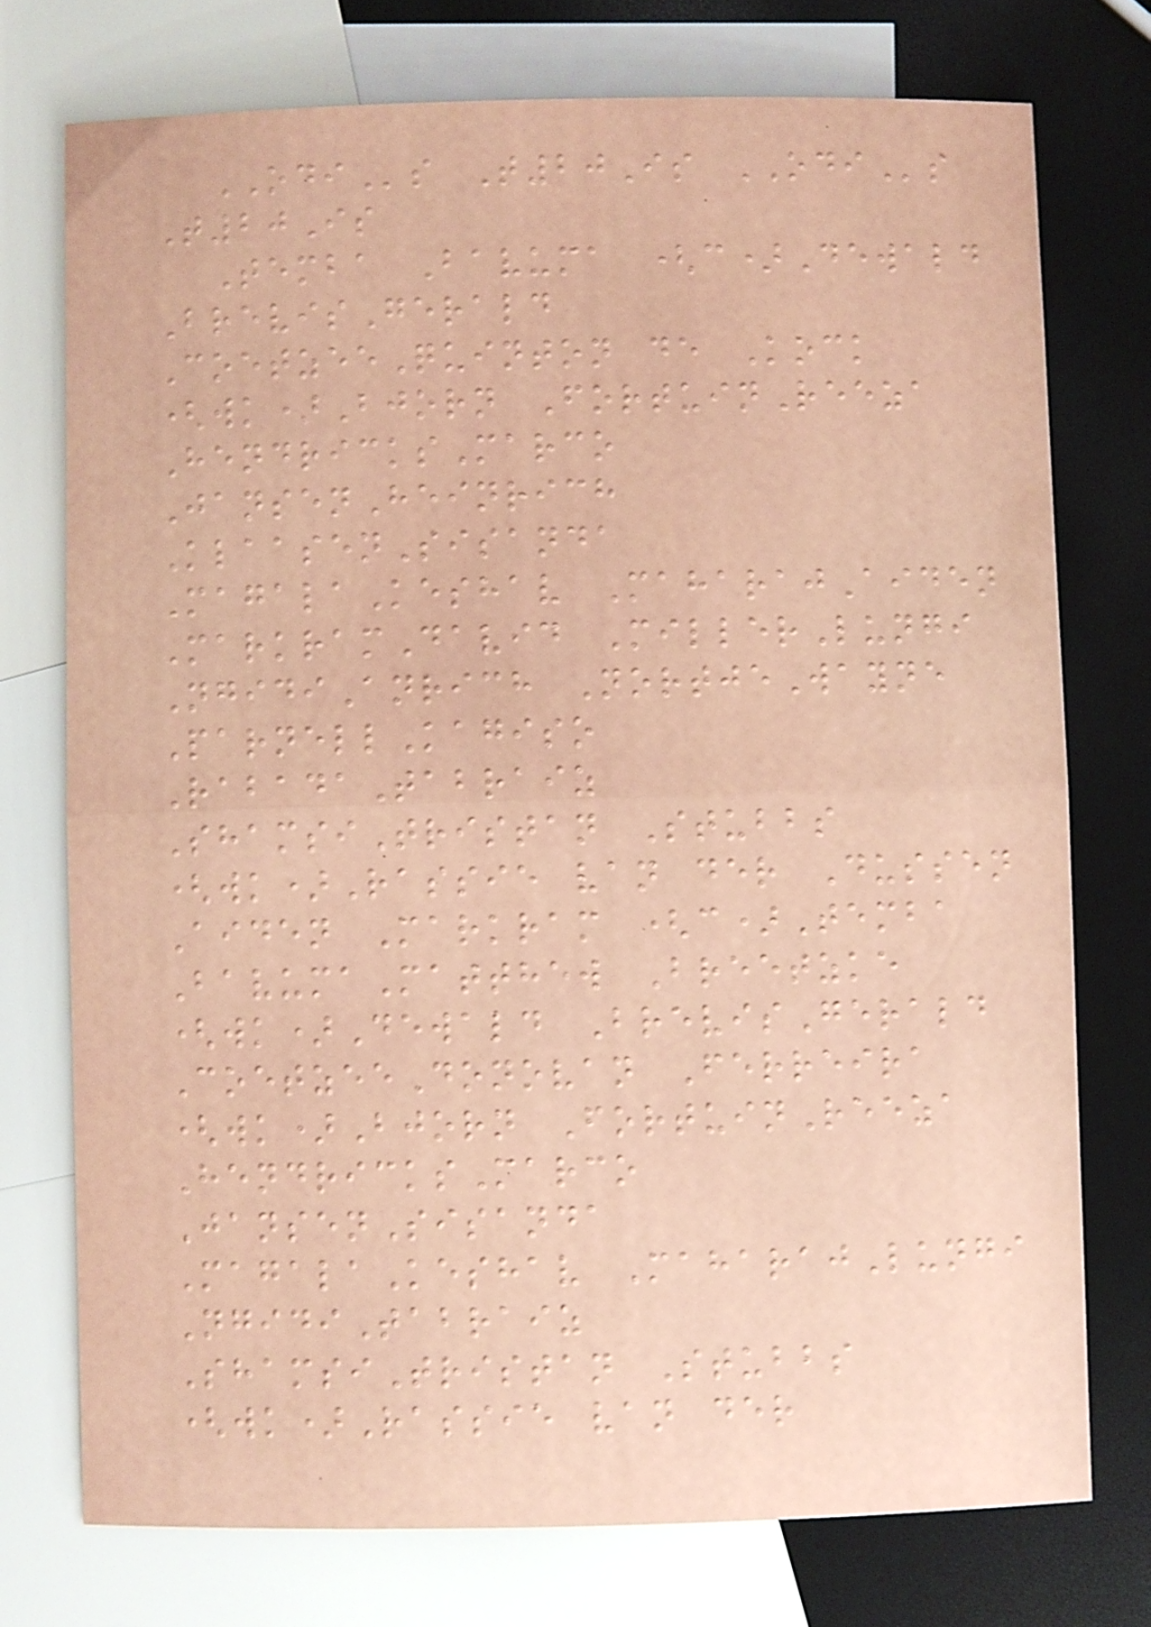ODIs T20Is ODIs
T20Is
Temba Bavuma (c)Dewald
BrevisGerald
CoetzeeQuinton de Kock
(wk)Bjorn FortuinReeza
HendricksMarco
JansenHeinrich
KlaasenSisanda
MagalaKeshav MaharajAiden
MarkramDavid MillerLungi
NgidiAnrich NortjeWayne
ParnellKagiso
RabadaTabraiz
ShamsiTristan Stubbs
(wk)Rassie van der Dussen
Aiden Markram (c)Temba
BavumaMatthew Breetzke
(wk)Dewald BrevisGerald
CoetzeeDonovan Ferreira
(wk)Bjorn FortuinReeza
HendricksMarco
JansenSisanda
MagalaKeshav MaharajLungi
NgidiTabraiz
ShamsiTristan Stubbs
(wk)Rassie van der
